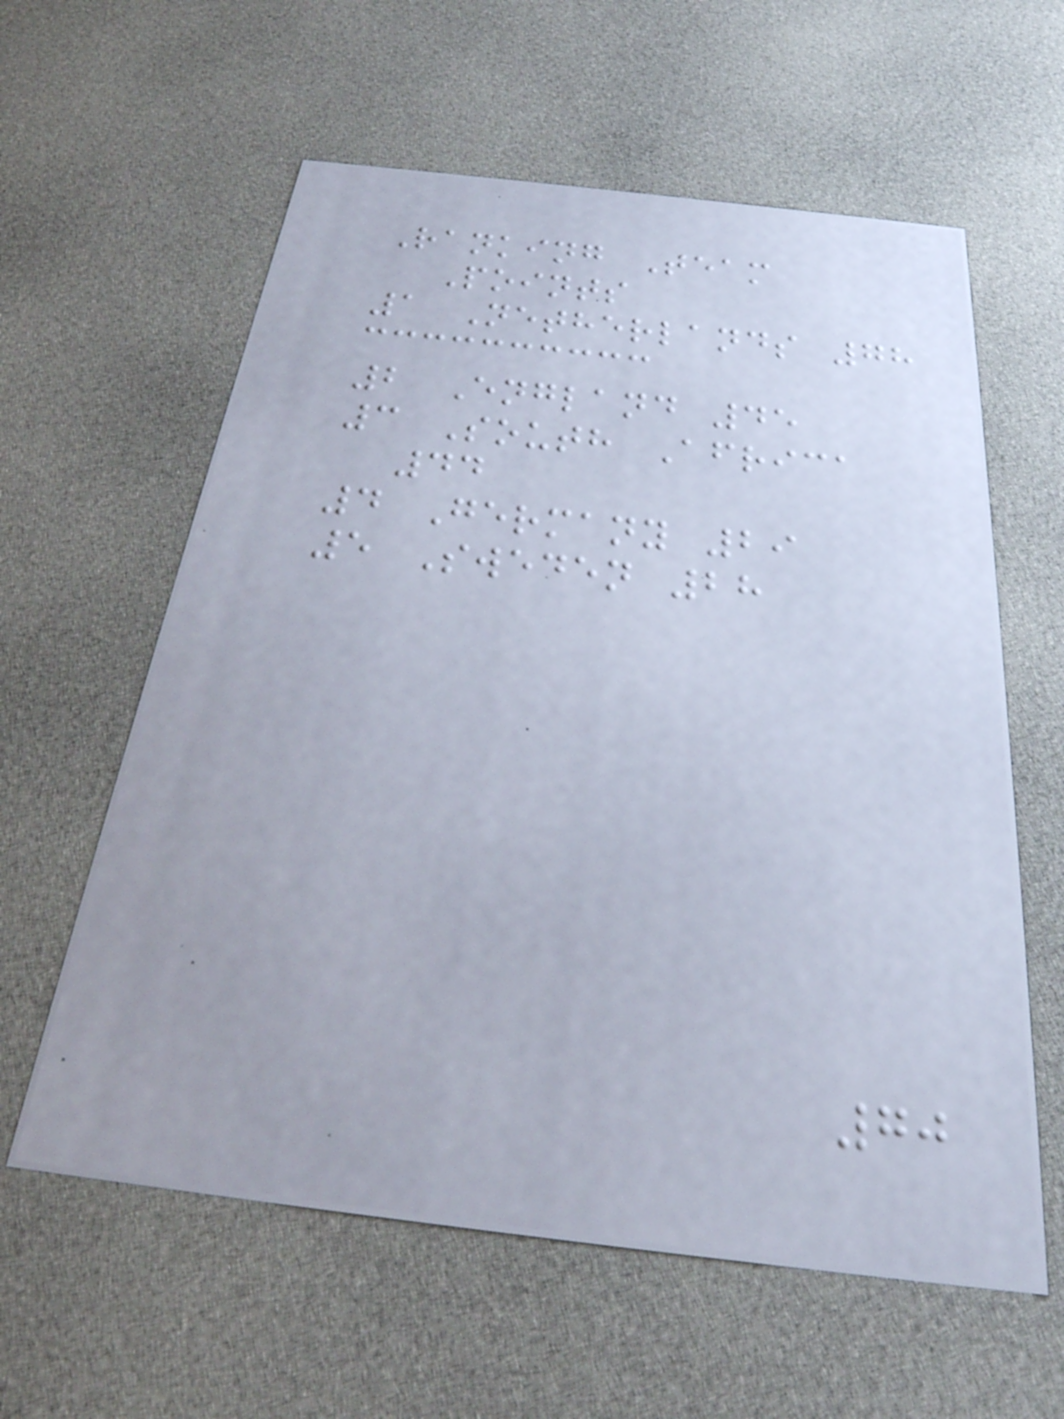Ranking Team
Points
1 Netherlands 78
2 England 45
3 South Africa
44
4 Germany 29
5 Sweden 28
70
